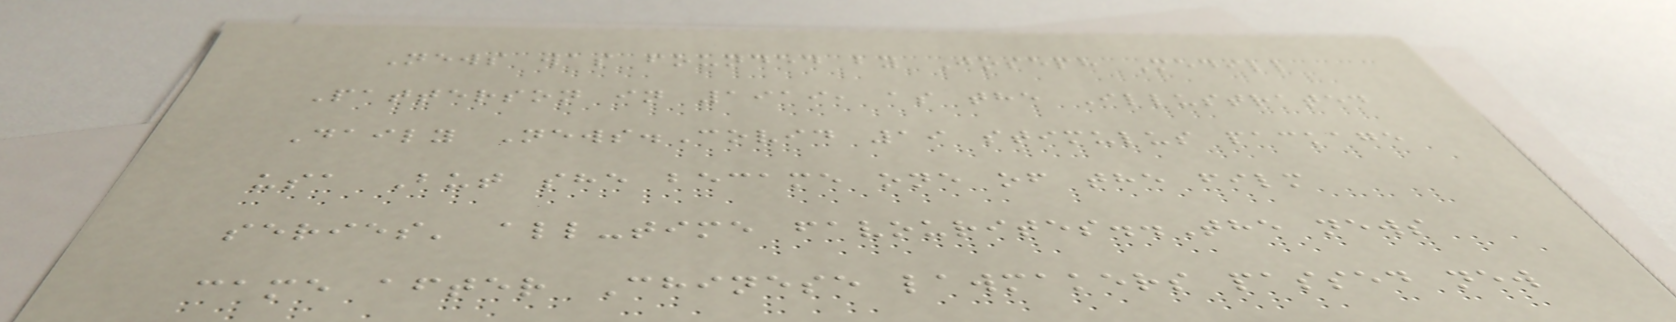News was founded by Joseph Medill
Patterson in 1919, as the Illustrated
Daily News.Covid 19 stimulus package
usa But she became one of the film
series' all-time favourites..The news
came after Chinese lawmakers passed new
